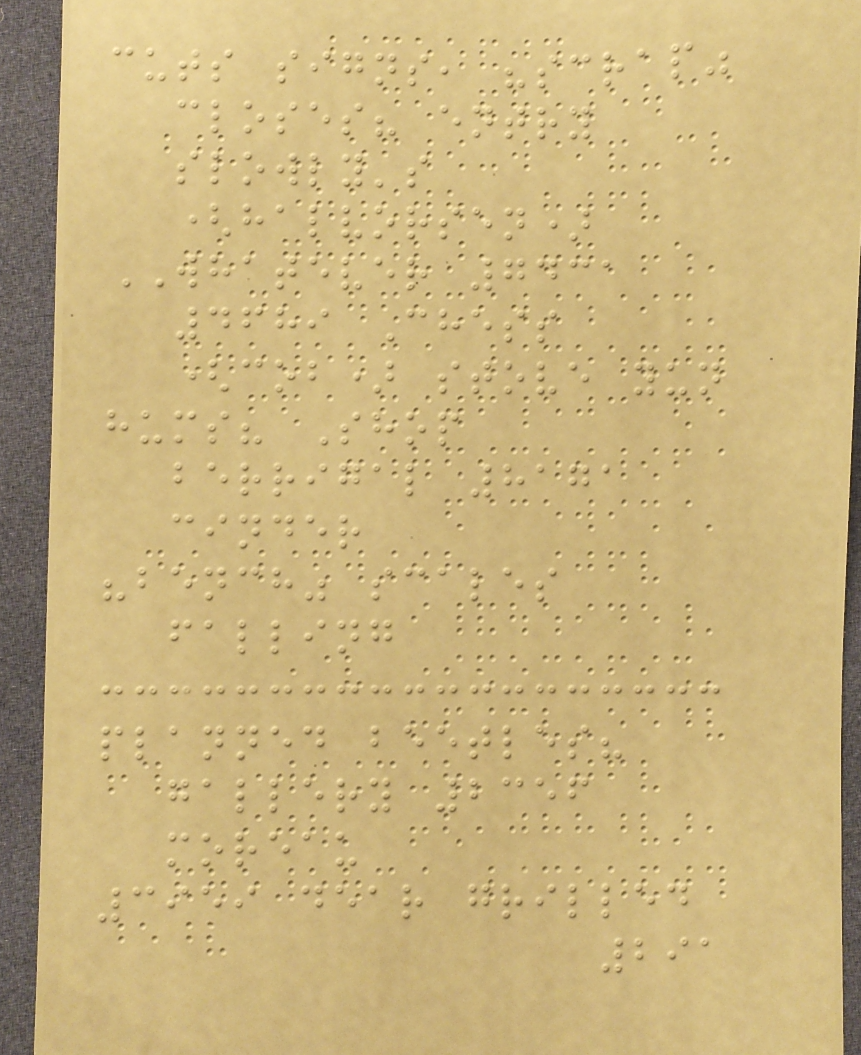cuts signs, "scrap"
closes? entry
slowly's
(halvorsen)
WHATEVER 7431
4689 Chess
(cob) stove yun
hums? Shop
berrigal 8171
cinder
"bench" scales
falling
planned beetles?
gallery 2356
moreau
3959 dear grilled
291
